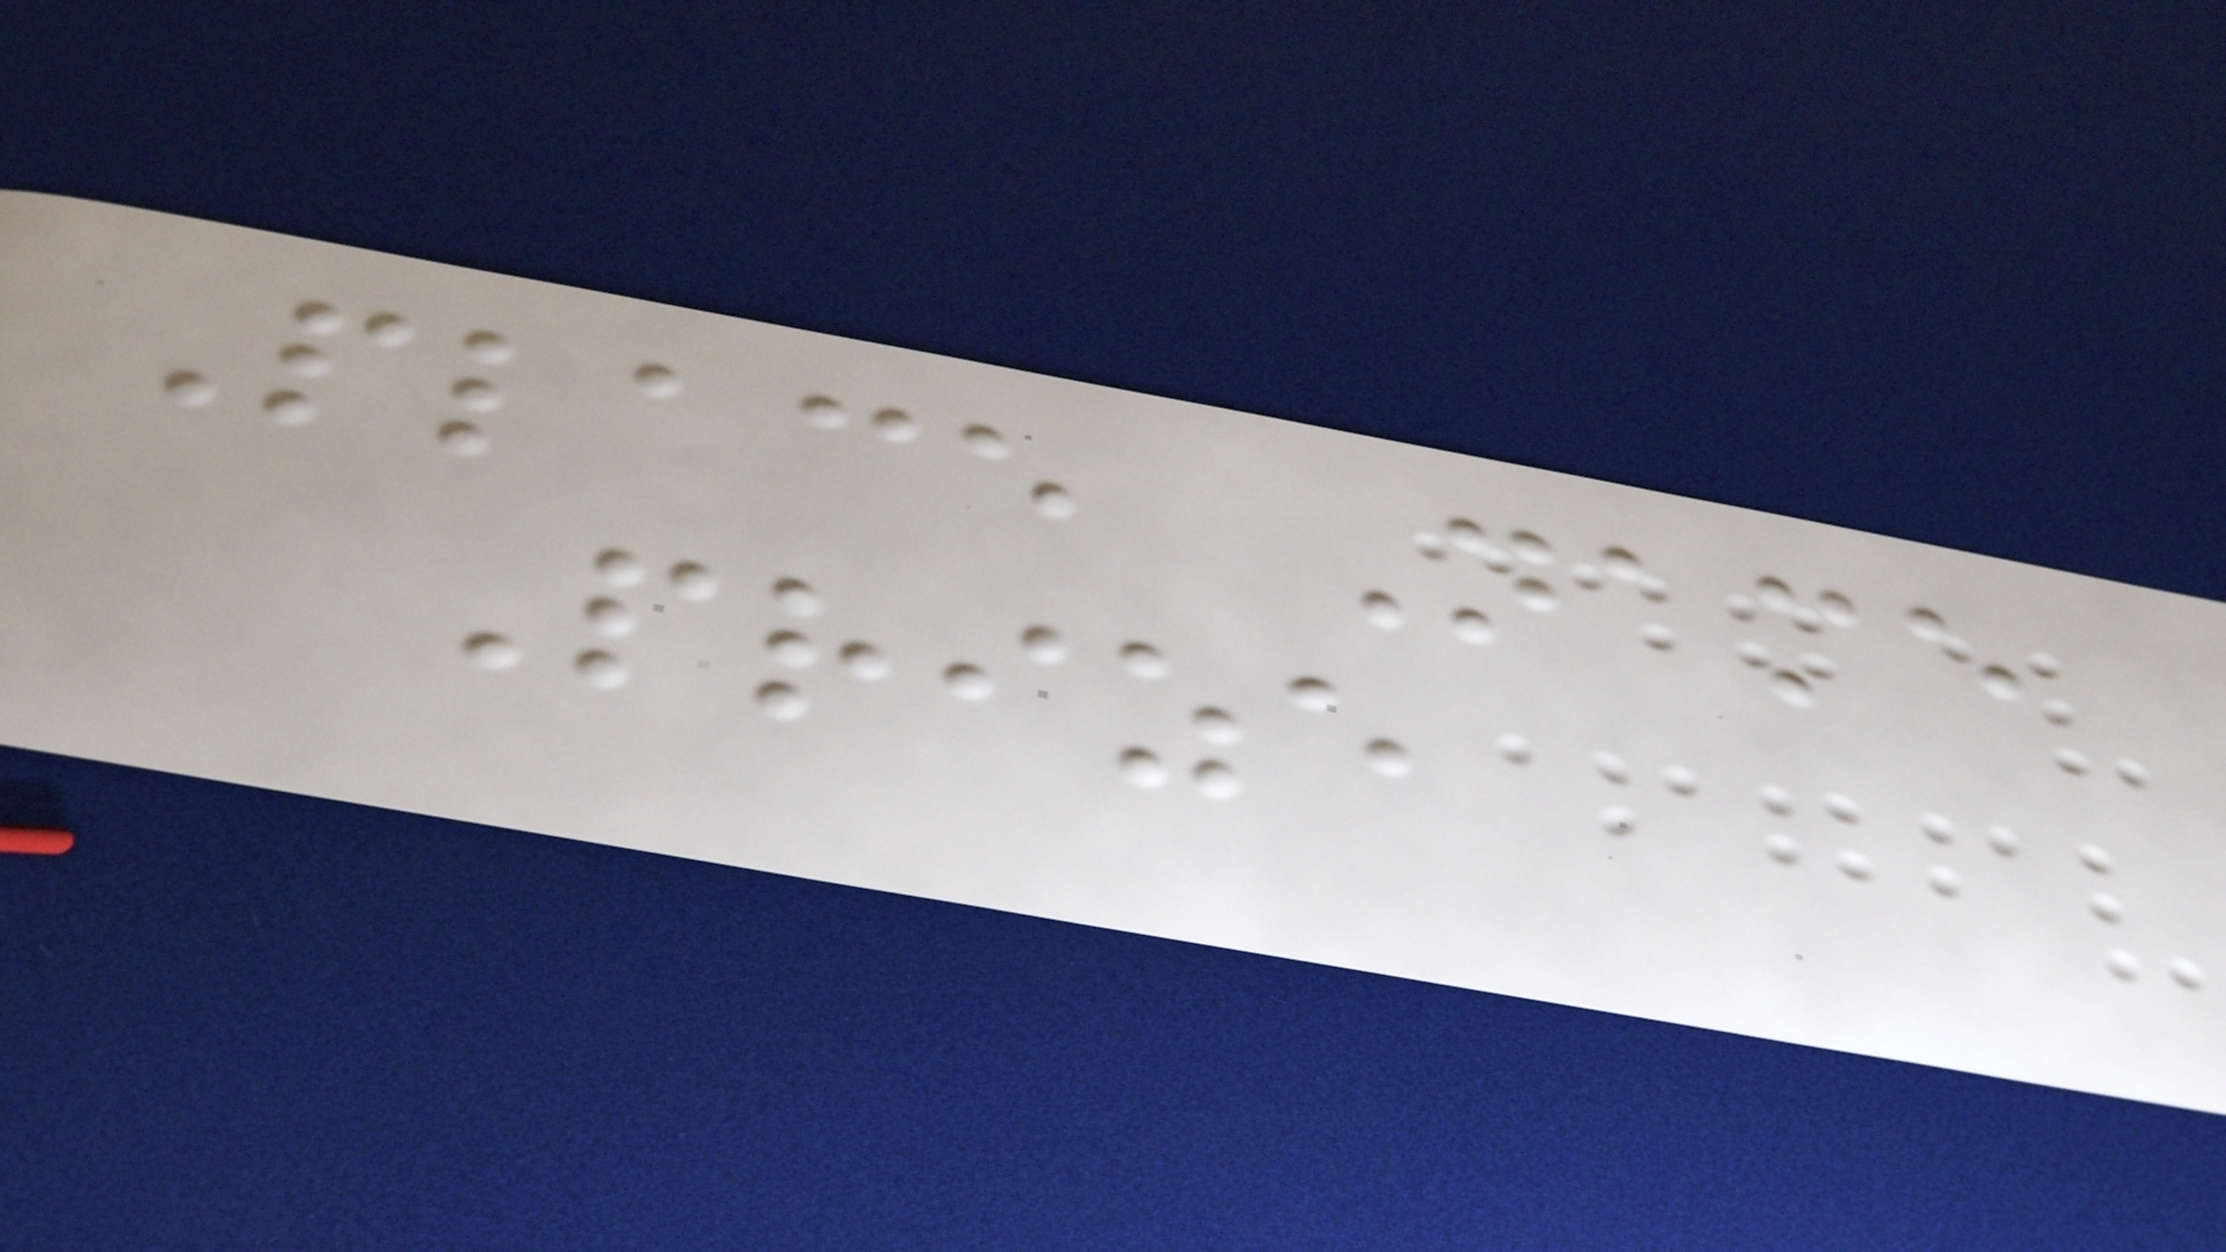Place Name
Prize
